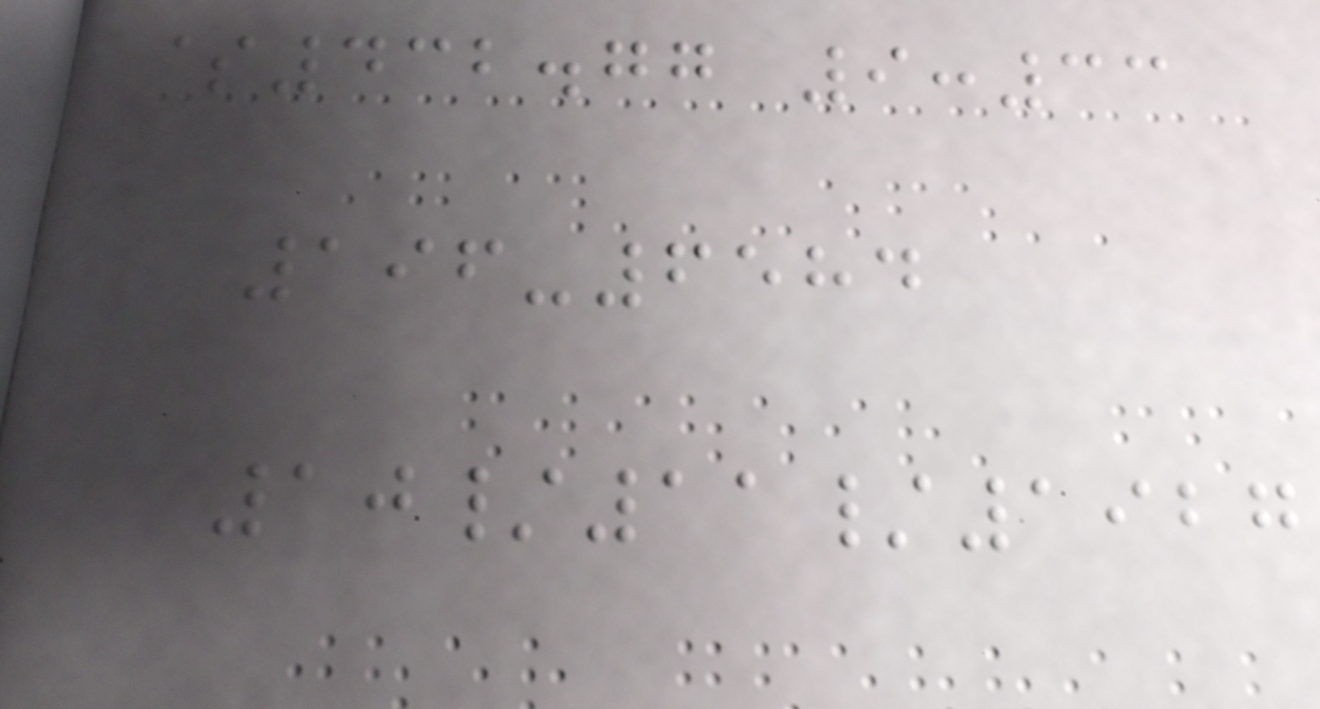$432.77 9:33
196-6584
10/11/1927
